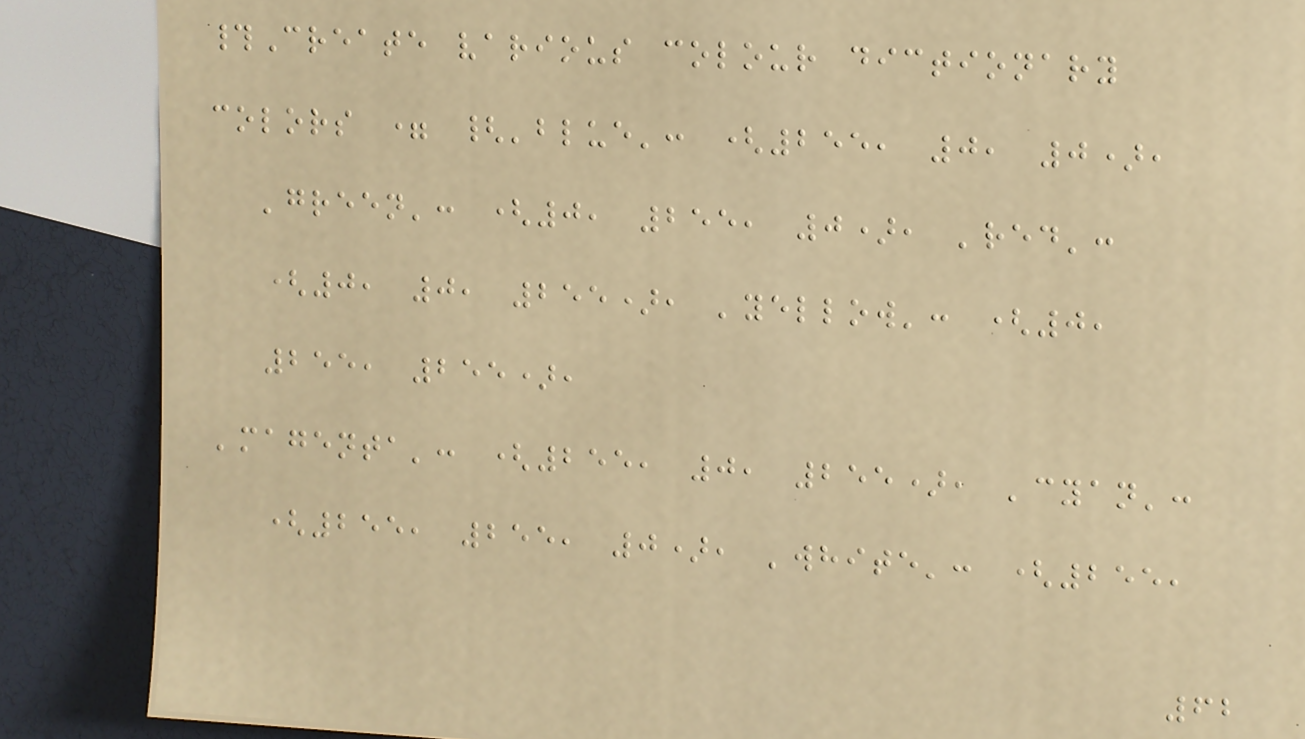#Create various colour dictionary
colors = {'blue': (255, 0, 0),
'green': (0, 255, 0), 'red':
(0, 0, 255), 'yellow': (0,
255, 255),
'magenta': (255, 0, 255), 'cyan':
(255, 255, 0), 'white': (255,
62
